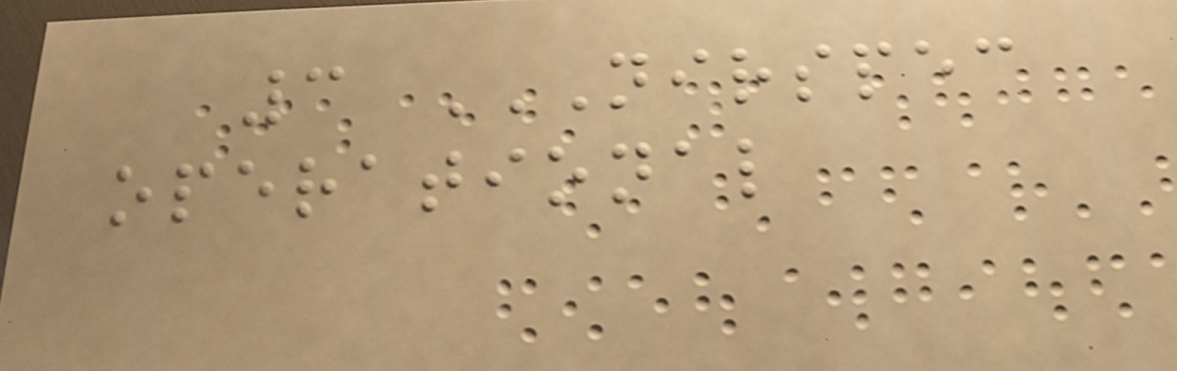3 NIRSPEC
OPERATIONAL
